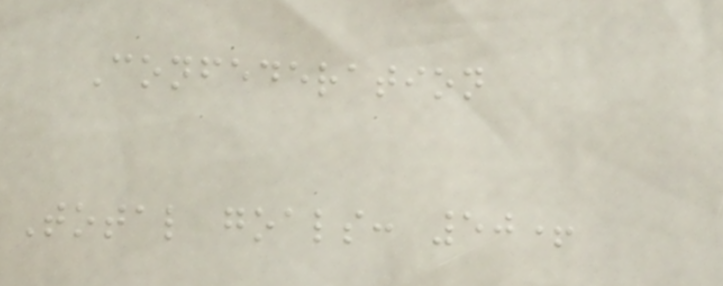Confederation
Total goals: 50+
